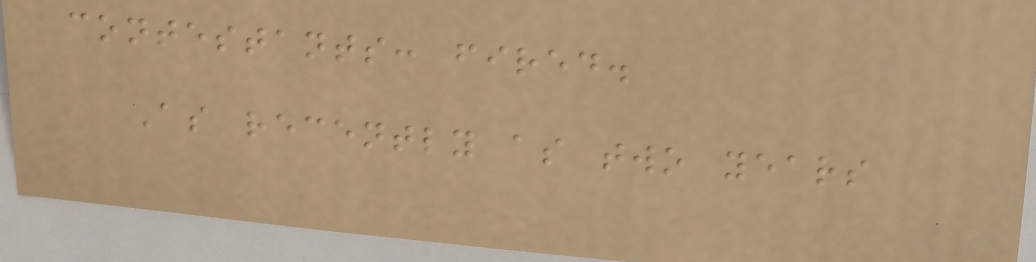contestants: fired.
As recently as two years
